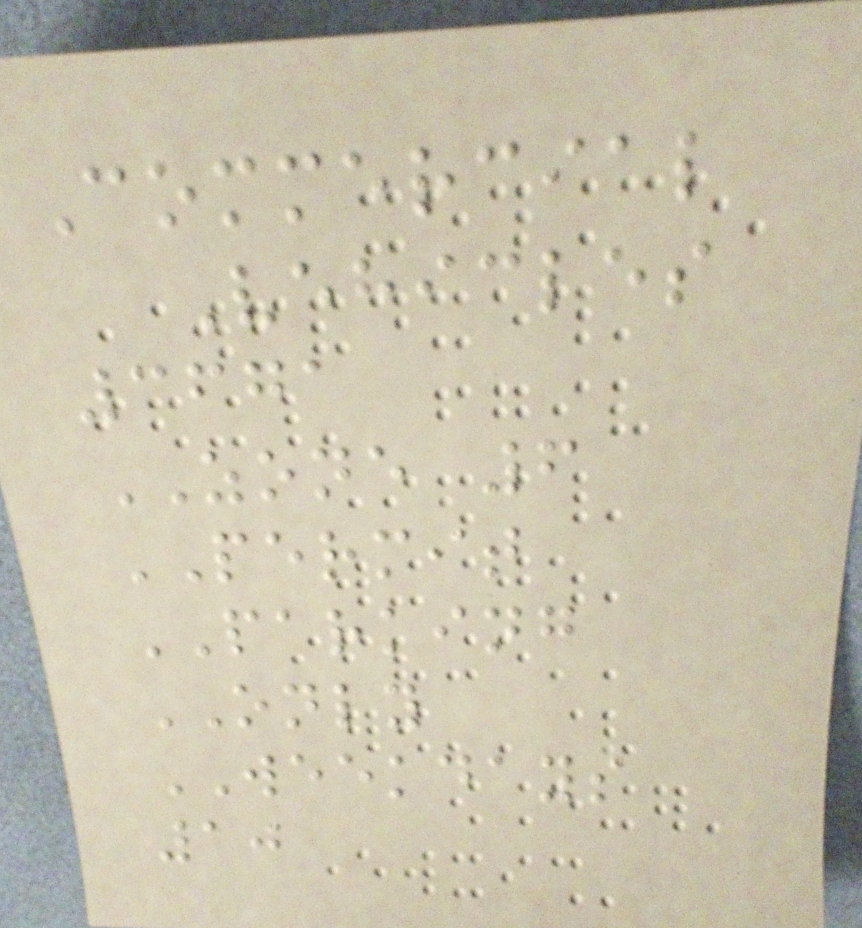Commercial
Vehicles
3671
ZONE 6
PERMIT
PARKING
ONLY
WEEKDAYS
10
